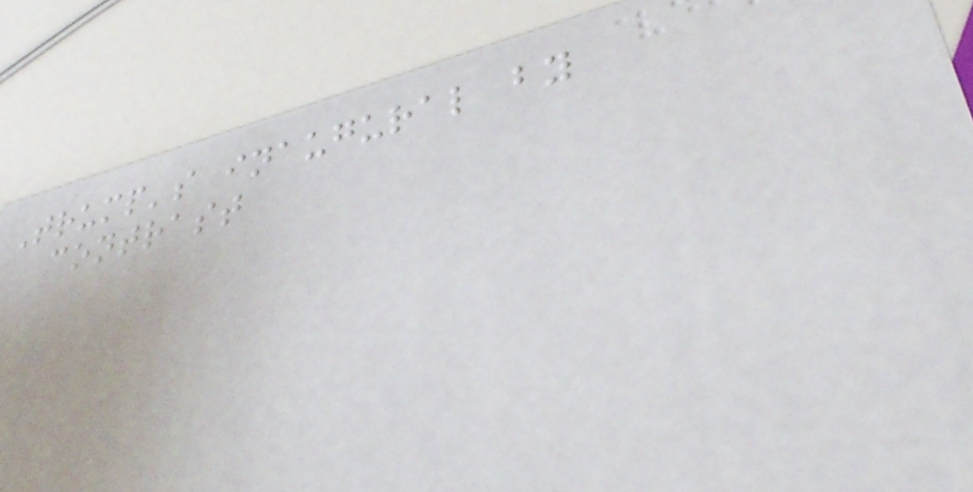Trump's inaugural by
contrast
